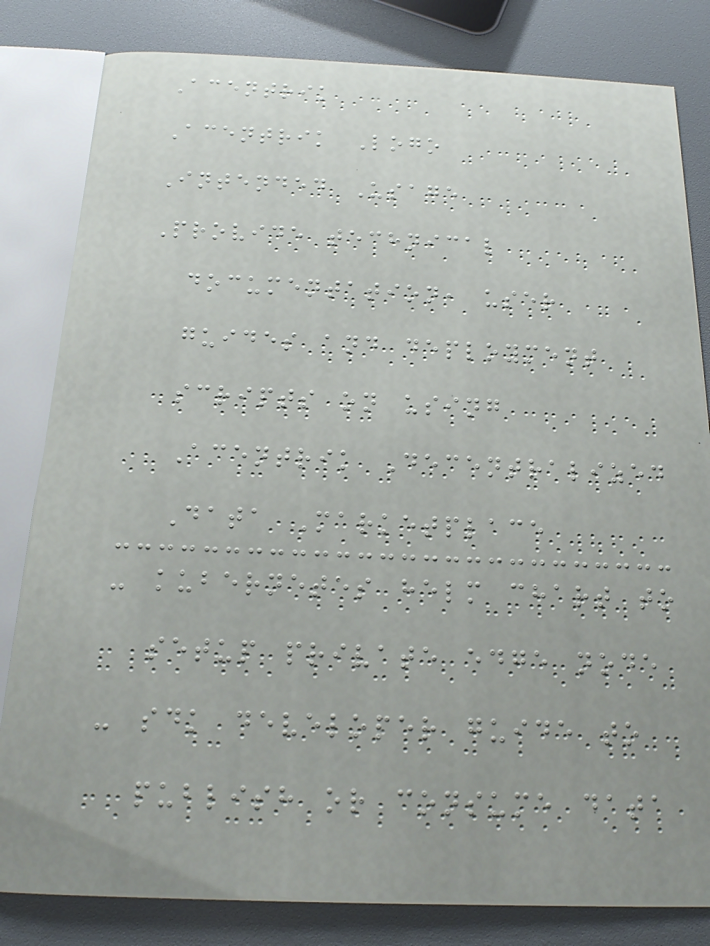Acentrik
Acentrik Logo
Intended Usage
Provide technical
documentation, user
guides and deployment
scripts on using
Acentrik Decentralized
Data Marketplace
- kubernetes helm chart to
setup private edge node
- sdk developer guide to
publish or consume data
